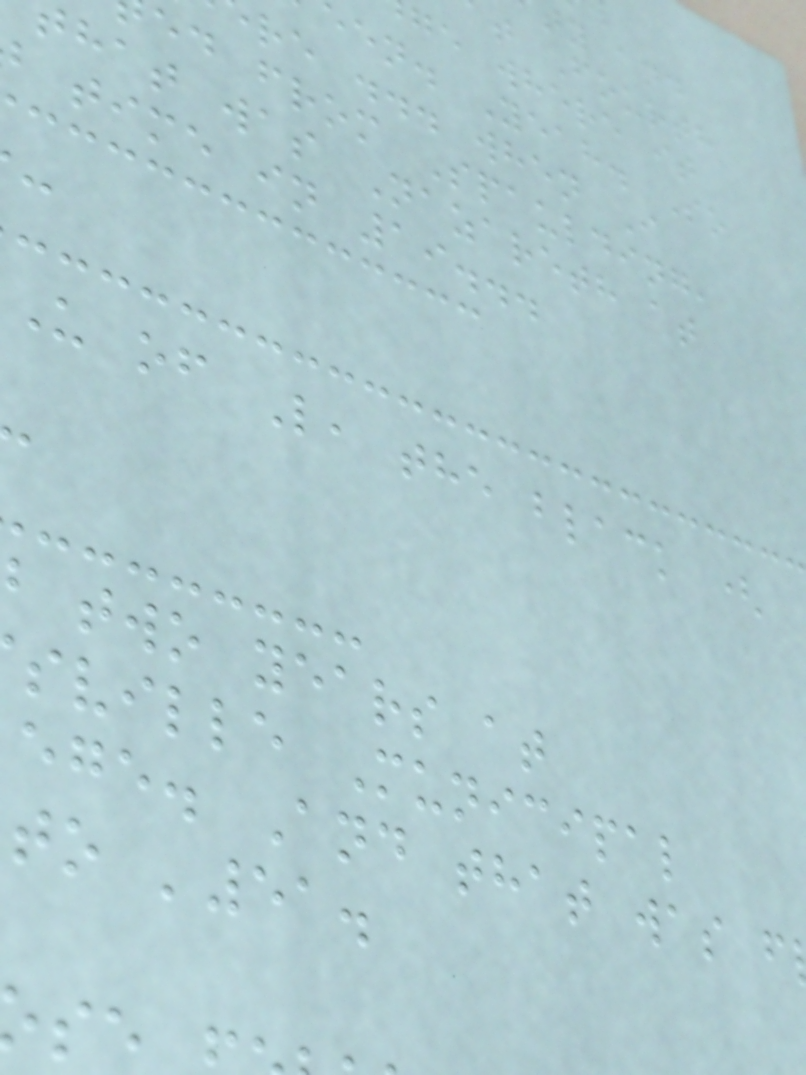t Fourth
ge where it
een. Yeah. So
re ... when I
ed from Spaulding,
hat was Nazareth at
time in 19...
U of L, the black (
two years at
sville Municipal
ege. And that was f
to '51.
